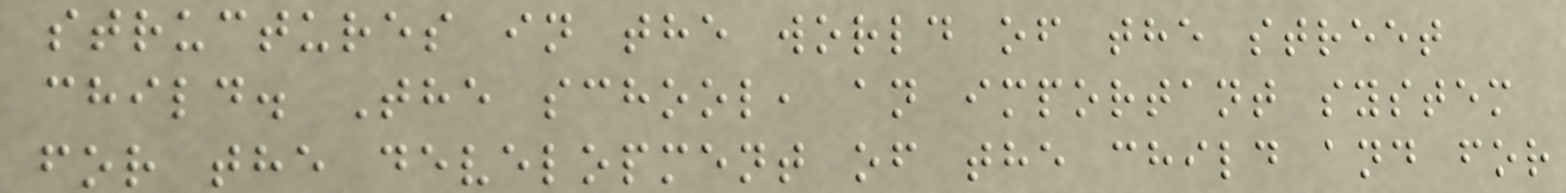structures in the world of the street
child. The school, an important system
for the development of the child and for
